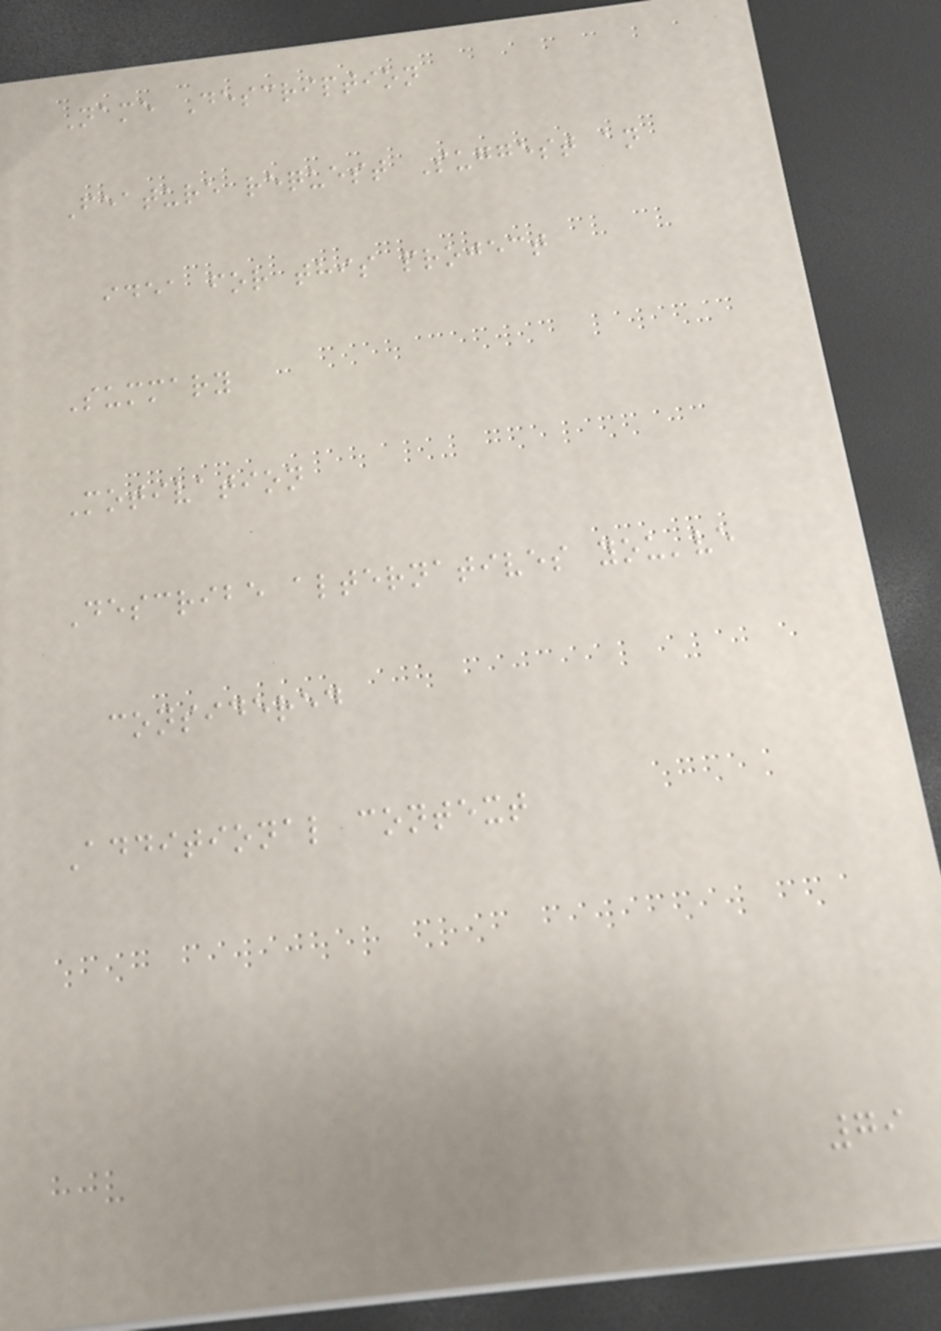Name Description
Feature request Suggest an
idea for this project
Summary
Motivation
Describe alternatives you've
considered
Additional context
79
